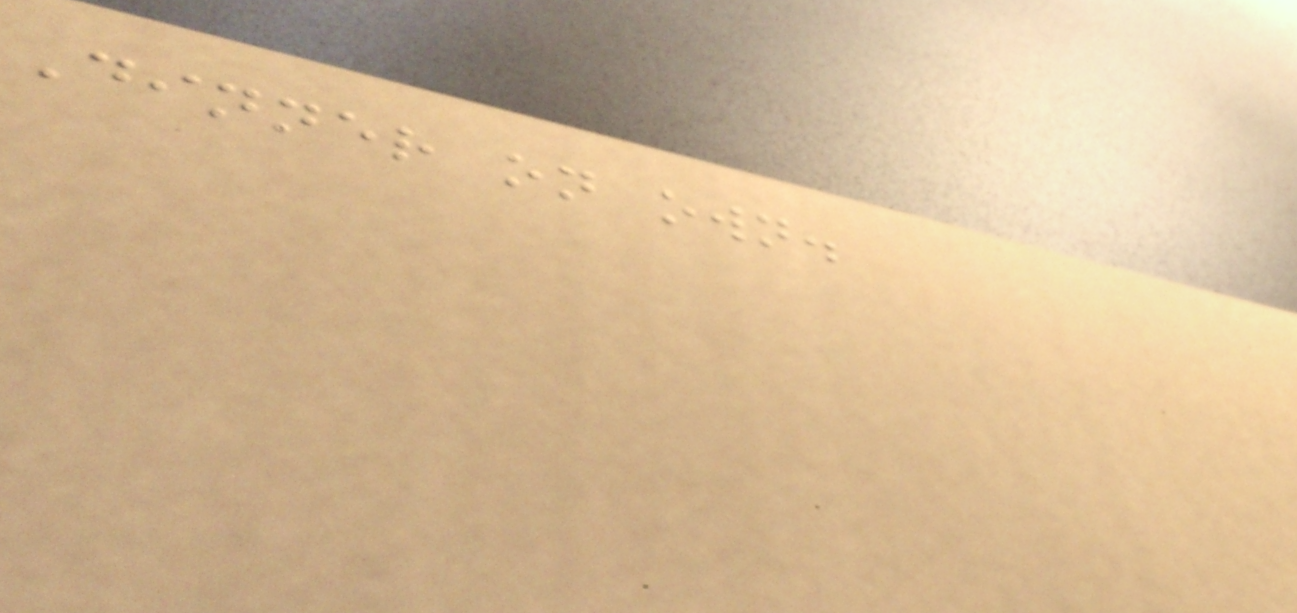Dinner on own.
